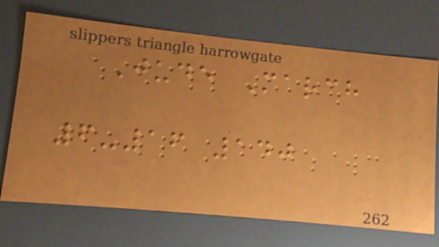Jude March
6-16 140
